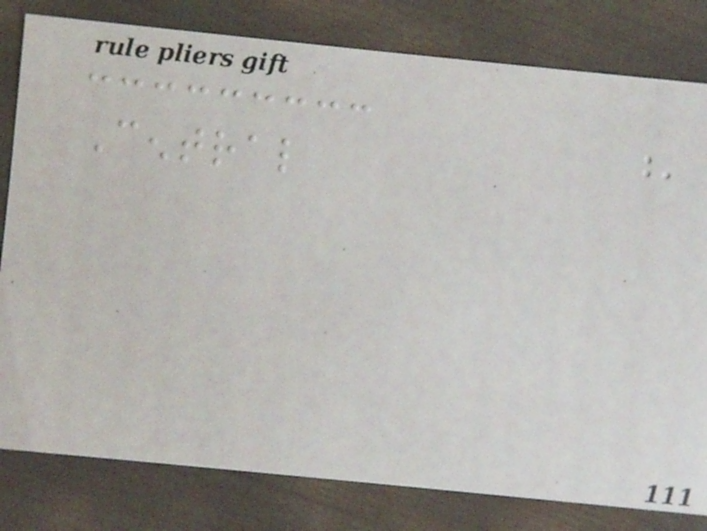Central
